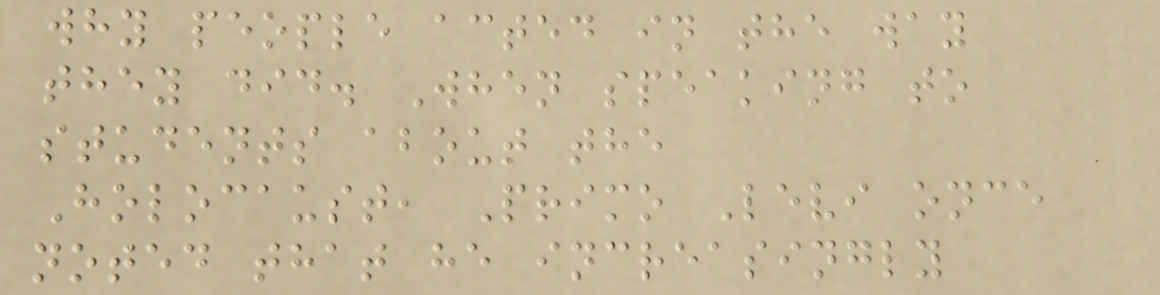why people acted in the way
they did. When speaking to
students about the
Holocaust, Primo Levi once
noted that he increasingly
